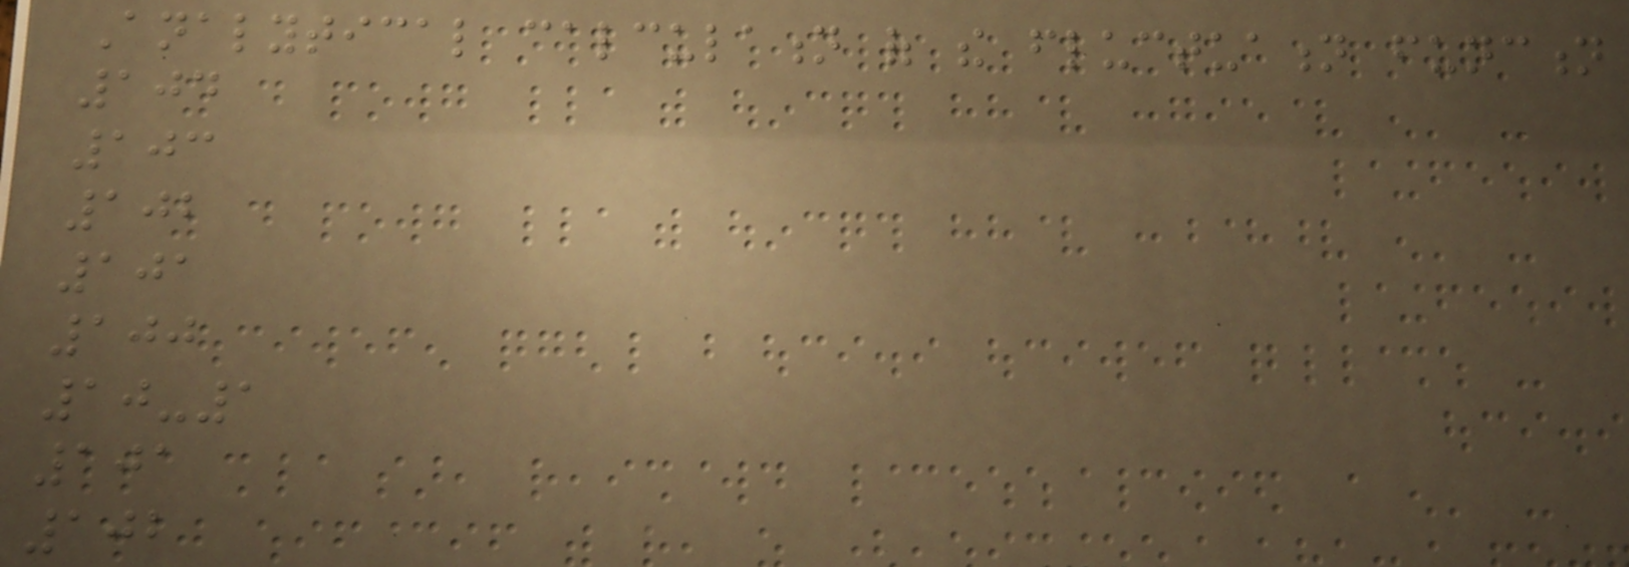Analytical calculation of the fluctuation function
104
103
102
101
100
10-1
101
102
